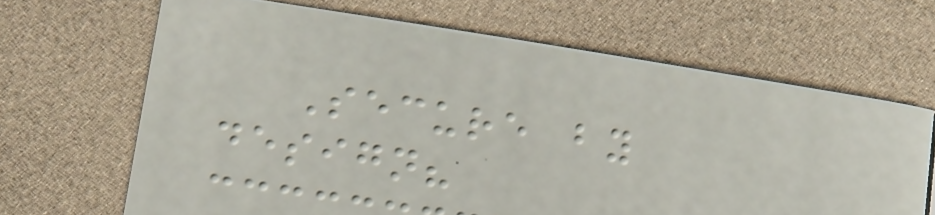Secure by
design?
